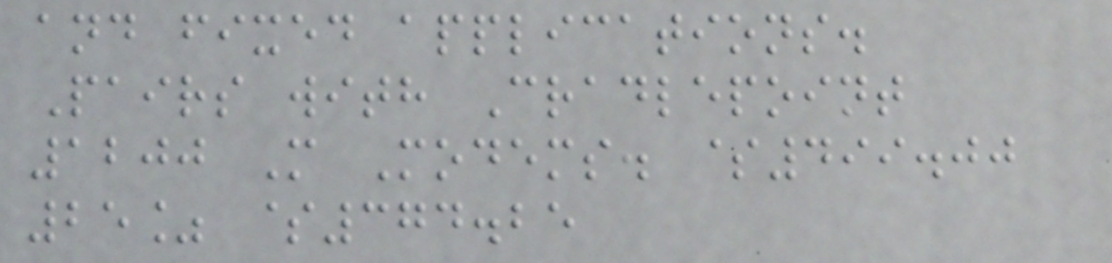and fixed applications.
Pairs with Cradlepoint
1200 M Modems. $499.00
25% $374.25
